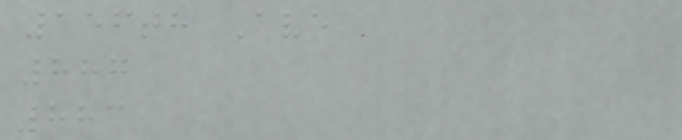156th Ave
887
883
